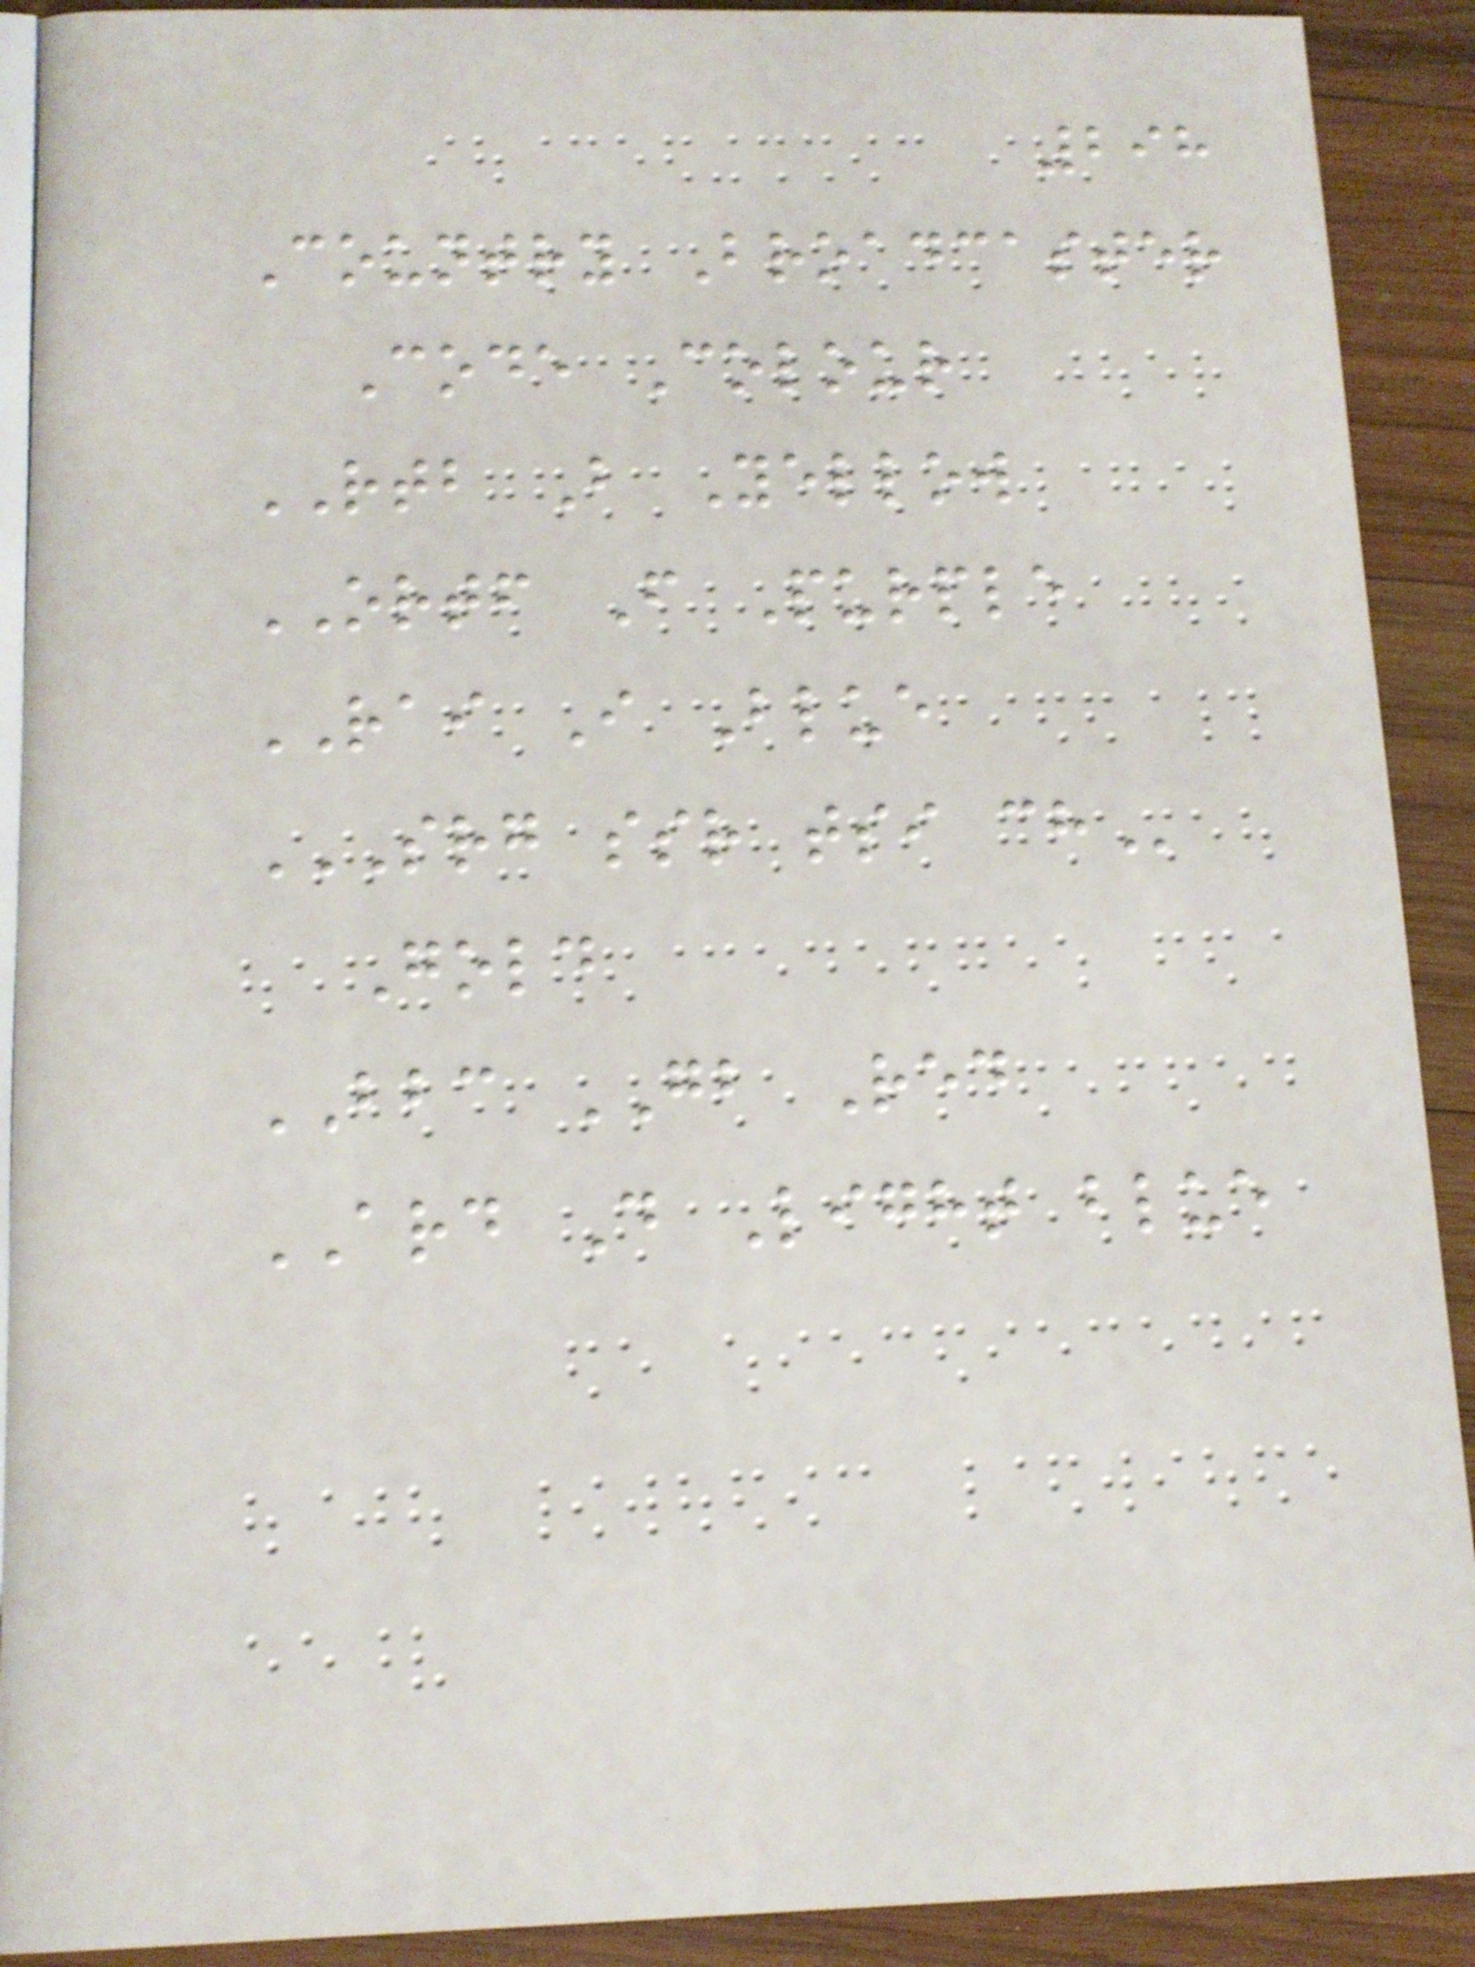298
Country Broadcaster
Code Colour
RTB B Yellow
ORTF F Purple
RAI I Blue
SRG SSR TSI CH
Gold
BBC GB Red
ARD D Light blue
